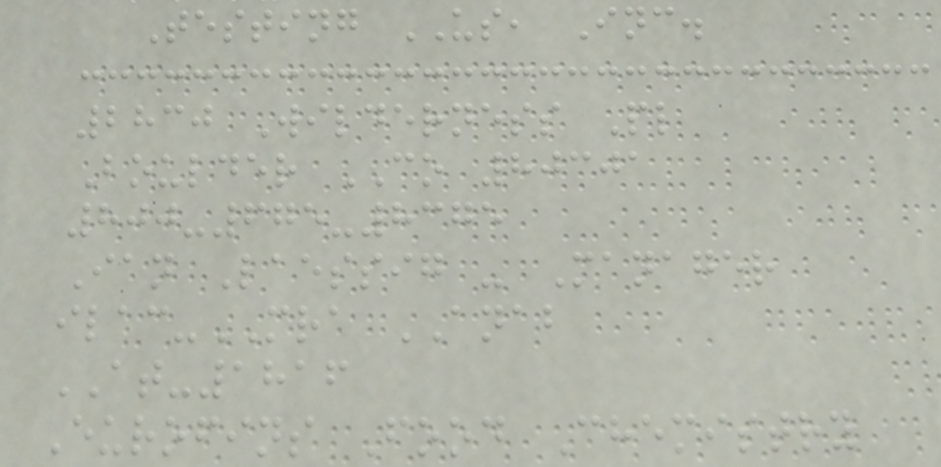Testing US, Inc.
2830 Wilderness Pl
Boulder CO 80301
800-675-8375
Ian Laessig - Manager
ilac-MRA ANAB
AT-1816
Eurofins Food Chemistry
